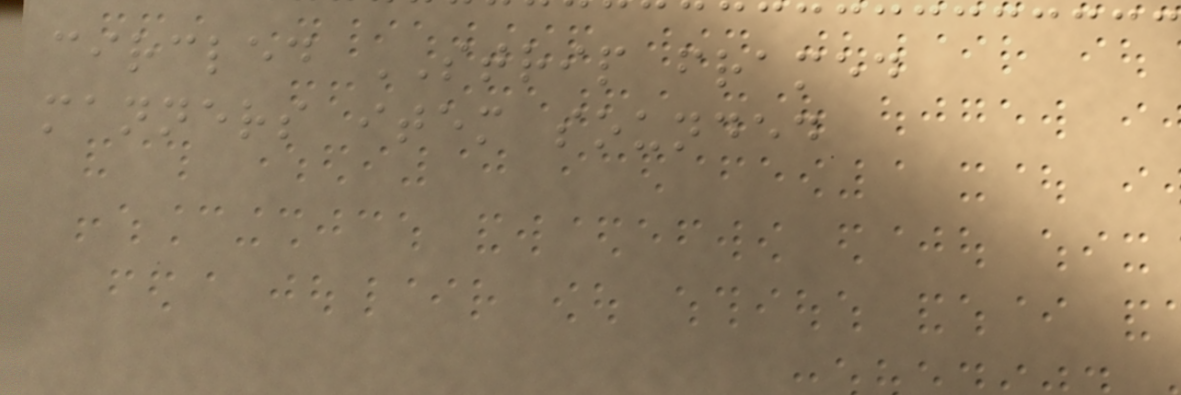circled STRIP framed
manners item sounded
